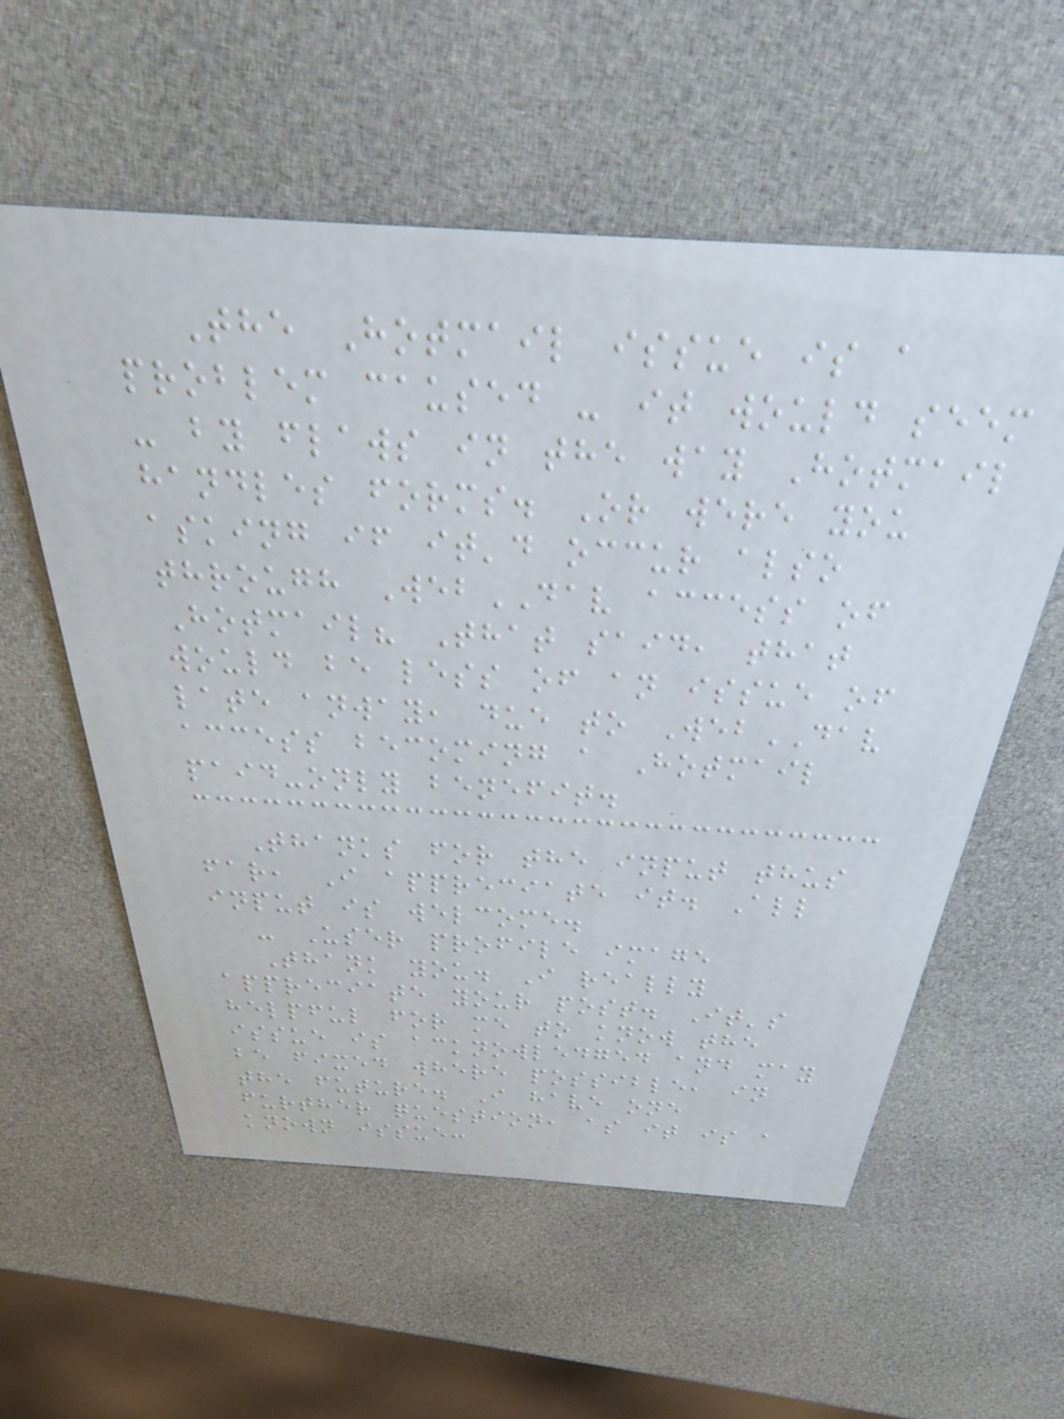The Hotmail issue is a
problem caused - it would seem
- by flaws in the way Hotmail
handles forms. Or were you
asking if it'd occur also
through WebDAV access of
Hotmail? That said, that
would be less of an issue of
late anway, due to WebDAV
access becoming a Hotmail
paid-only benefit.
Thanks for the input thus
far, I appreciate it. All
input is welcome.
- User profile image
Thank you. I really
appreciate your post. It's
helpful for me to know the
issue is acknowledged and may
be fixed where possible, in
the future. I have one
further question, as it is a
known issue:
